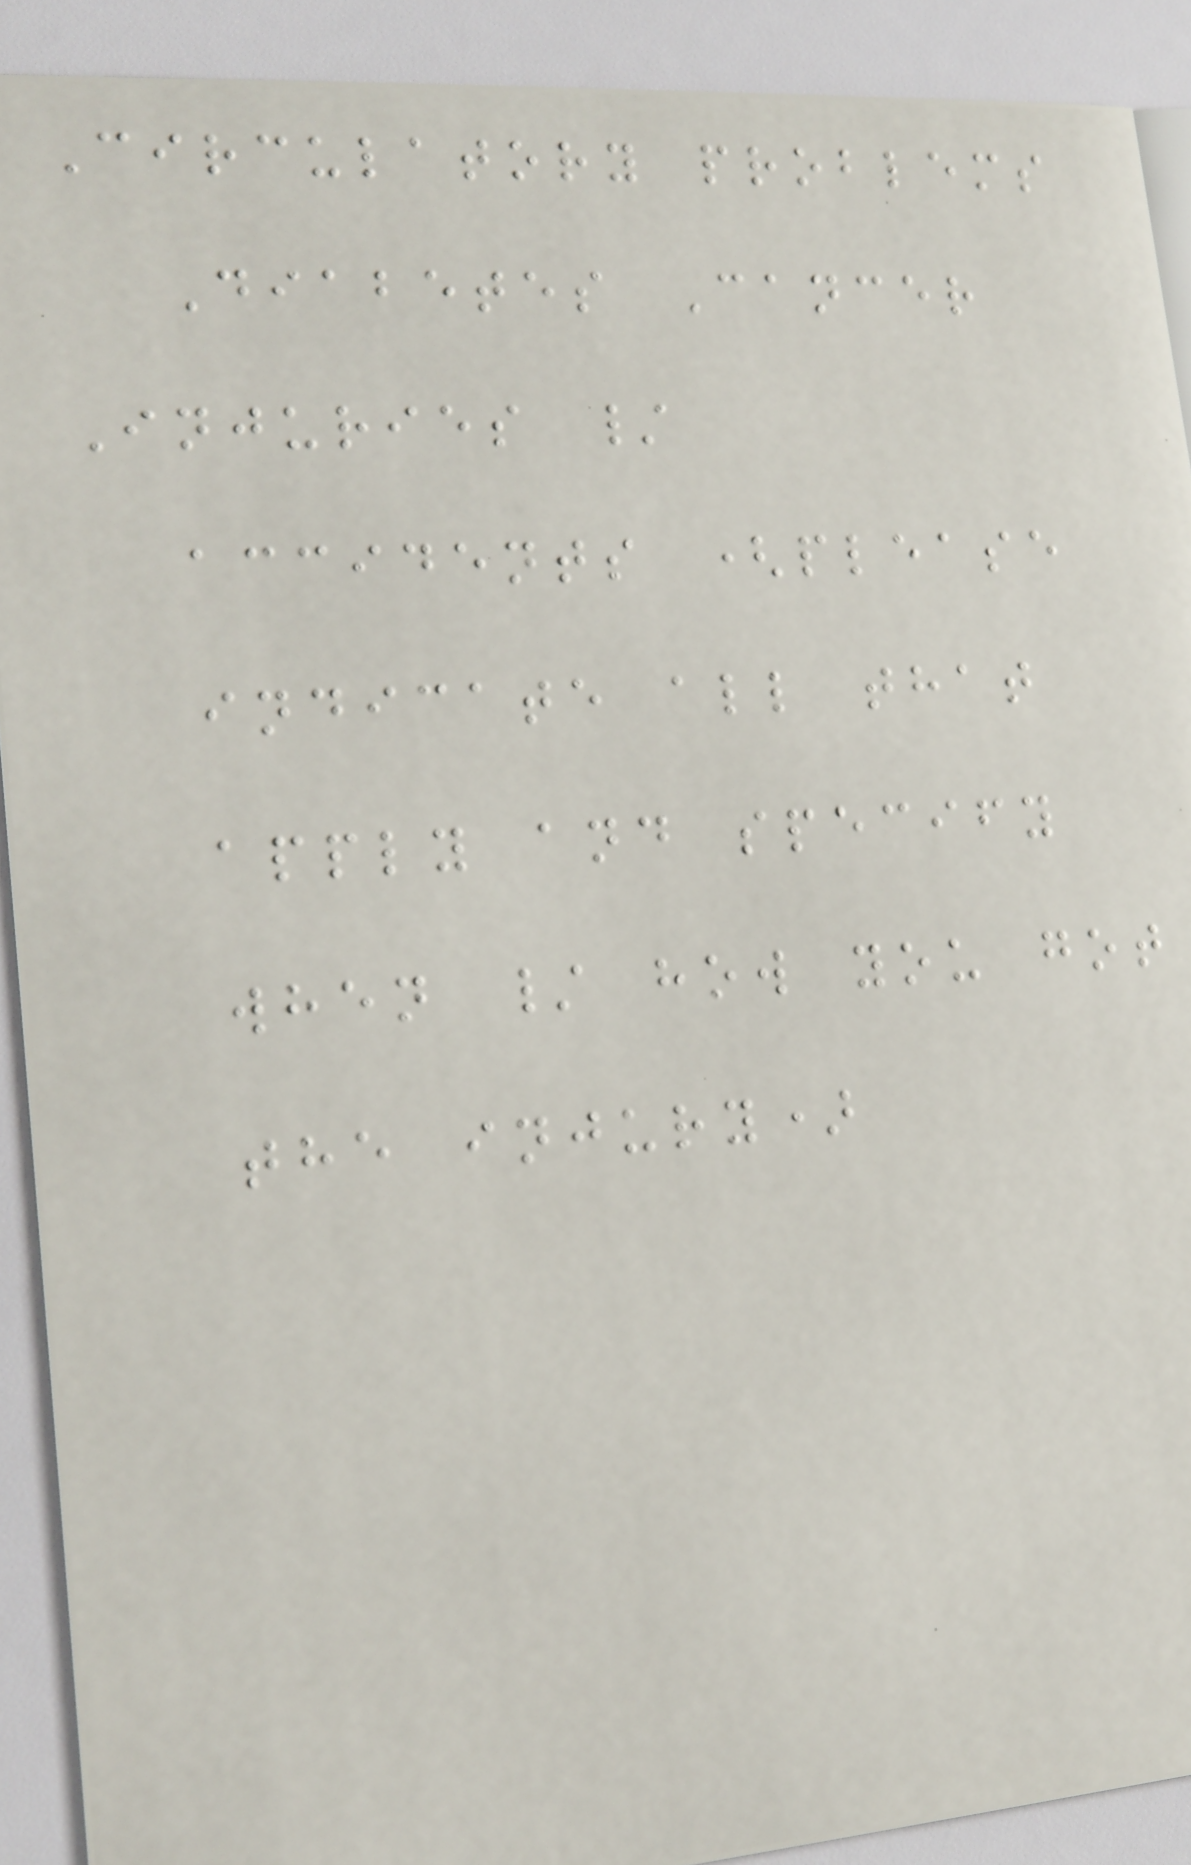Circulatory problems
Diabetes Cancer
Injuries /
accidents (please
indicate all that
apply and specify
when / how you got
the injury)
